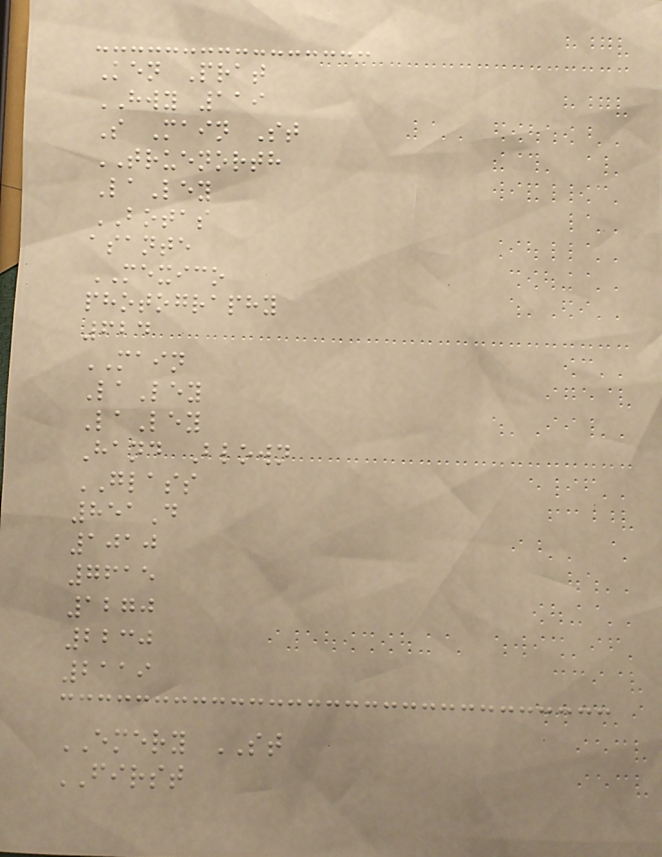Ken Prat
HWY 119
S Main St
TRUENORTH
LaLey
BOTAS
asante
MEXICO
photography
624
MAIN
LaLey
LaLey
Hand Blown
GLASS
851D
1010
7615
1270
2230
2119
EMERY ST
FIRST
